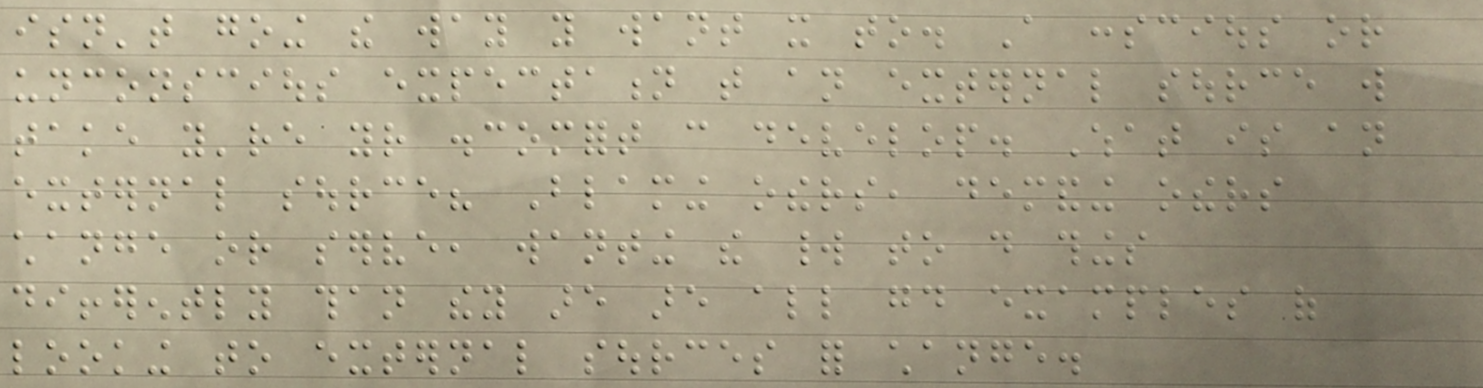isn't going the way you want it to. A conscious or
unconscious expectation that an external source will
take you're your discomfort can develop. What is an
external source? Blaming others, demanding others
change or serve, wanting the world to do things
differently than they are are all good examples of
looking to external sources for change.
